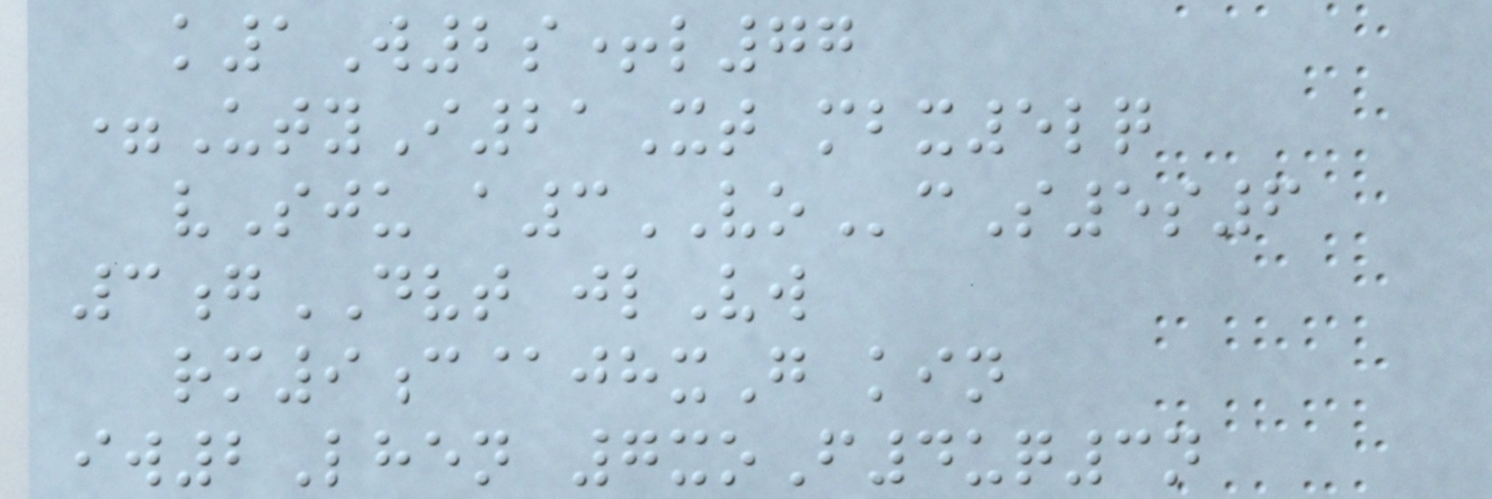k1W2s+l77
=UtyI21Xt mbx5lq
vSju a3VOcS5s6
3gDVT jlVw
rm9c@jhxG kin
iw2Lhen 7xoF4uq3n
